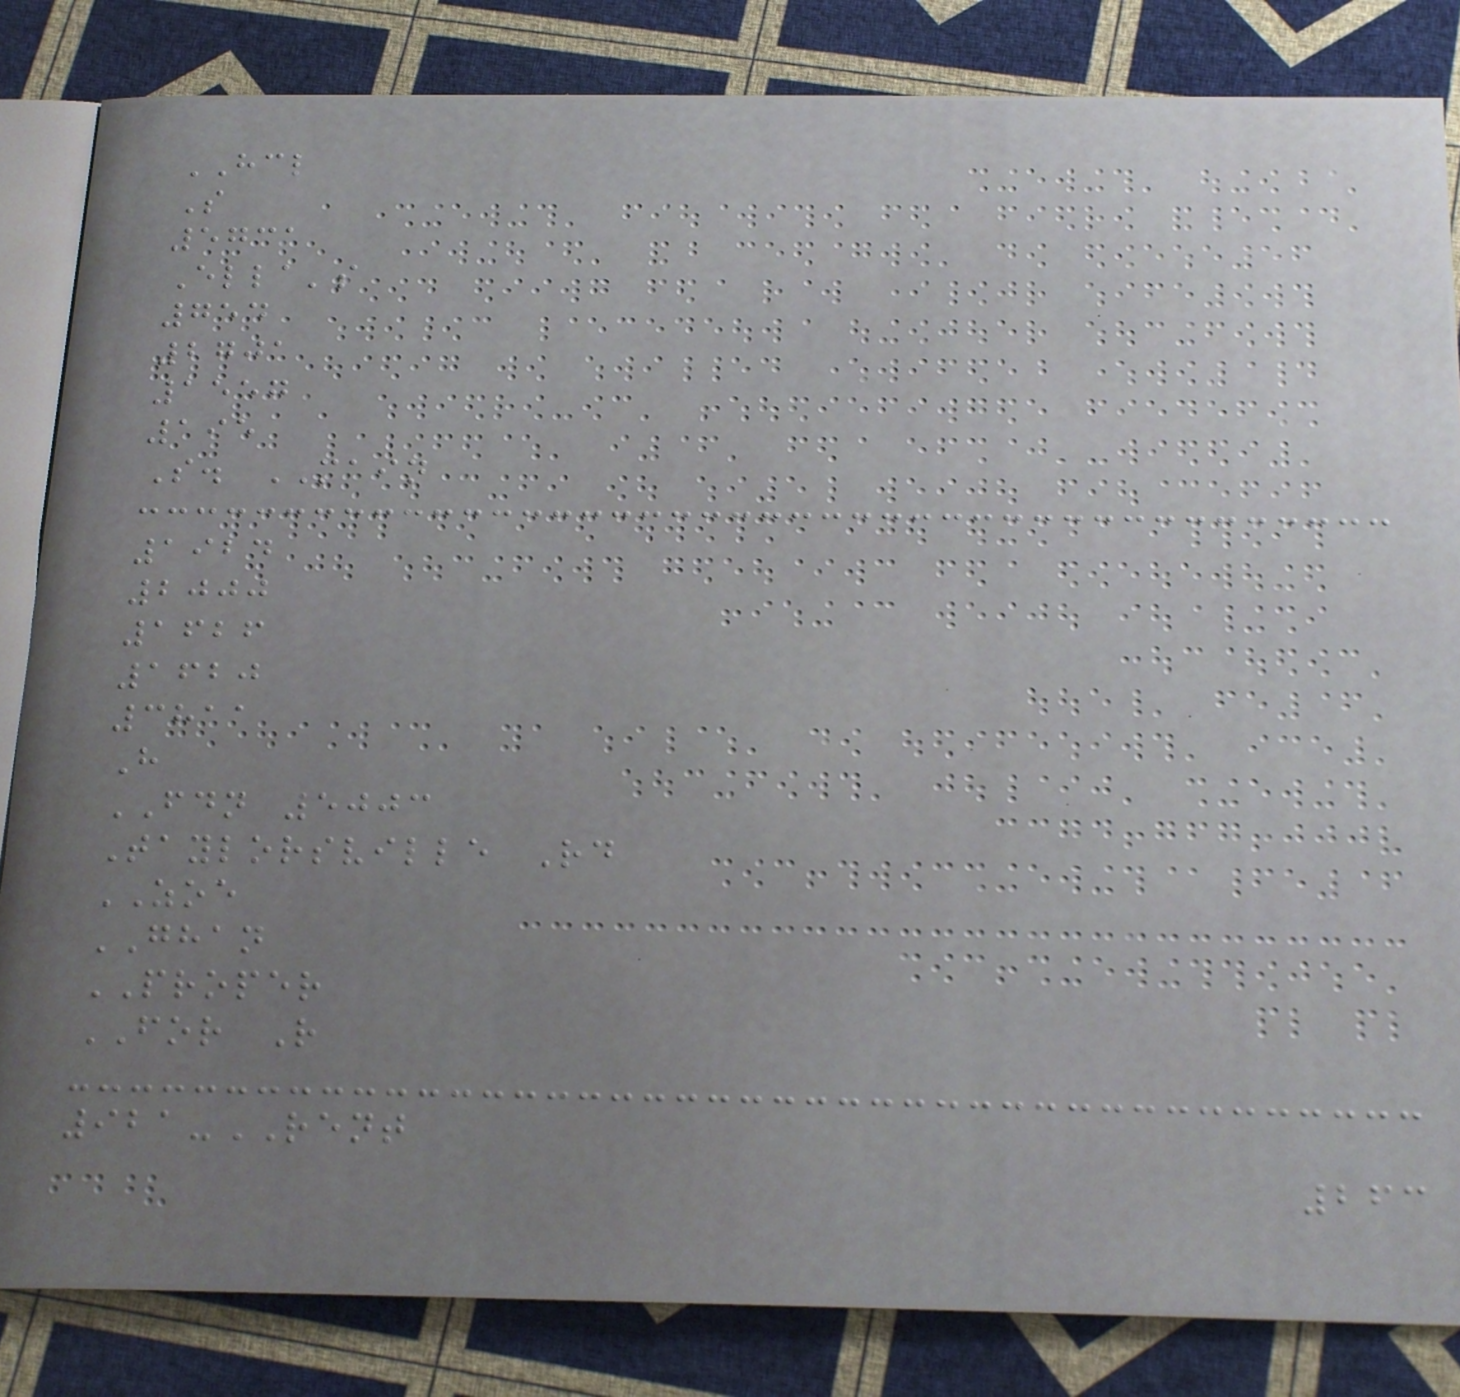HCL
S
5731
Ella's
754
2701
1557
195
S. MAIN
1924
2000
1626
1620
3811
H
FDN 5003
Taylorsville Rd
ZOE
GHAN
PROPER
FOR R
921-RENT
263
